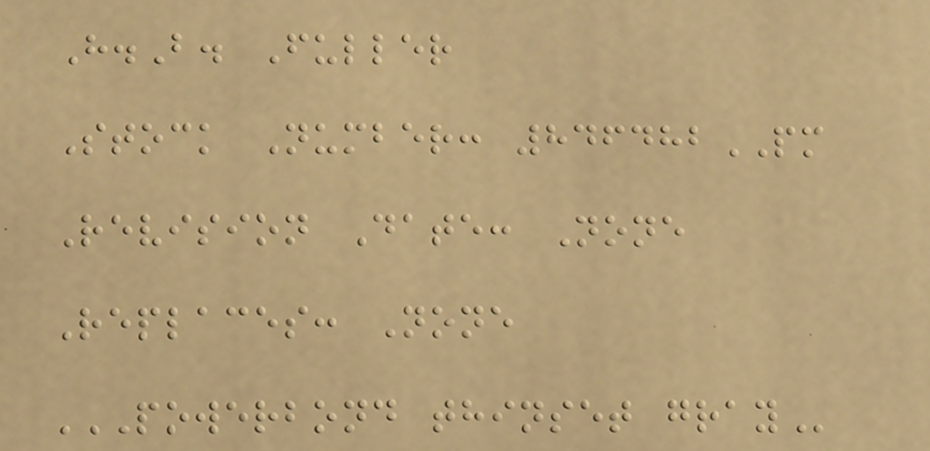H.B. Fuller
Stock Number: 846482PM
Revision Date: None
Replaces: None
POWERBOND THINSET GRAY
